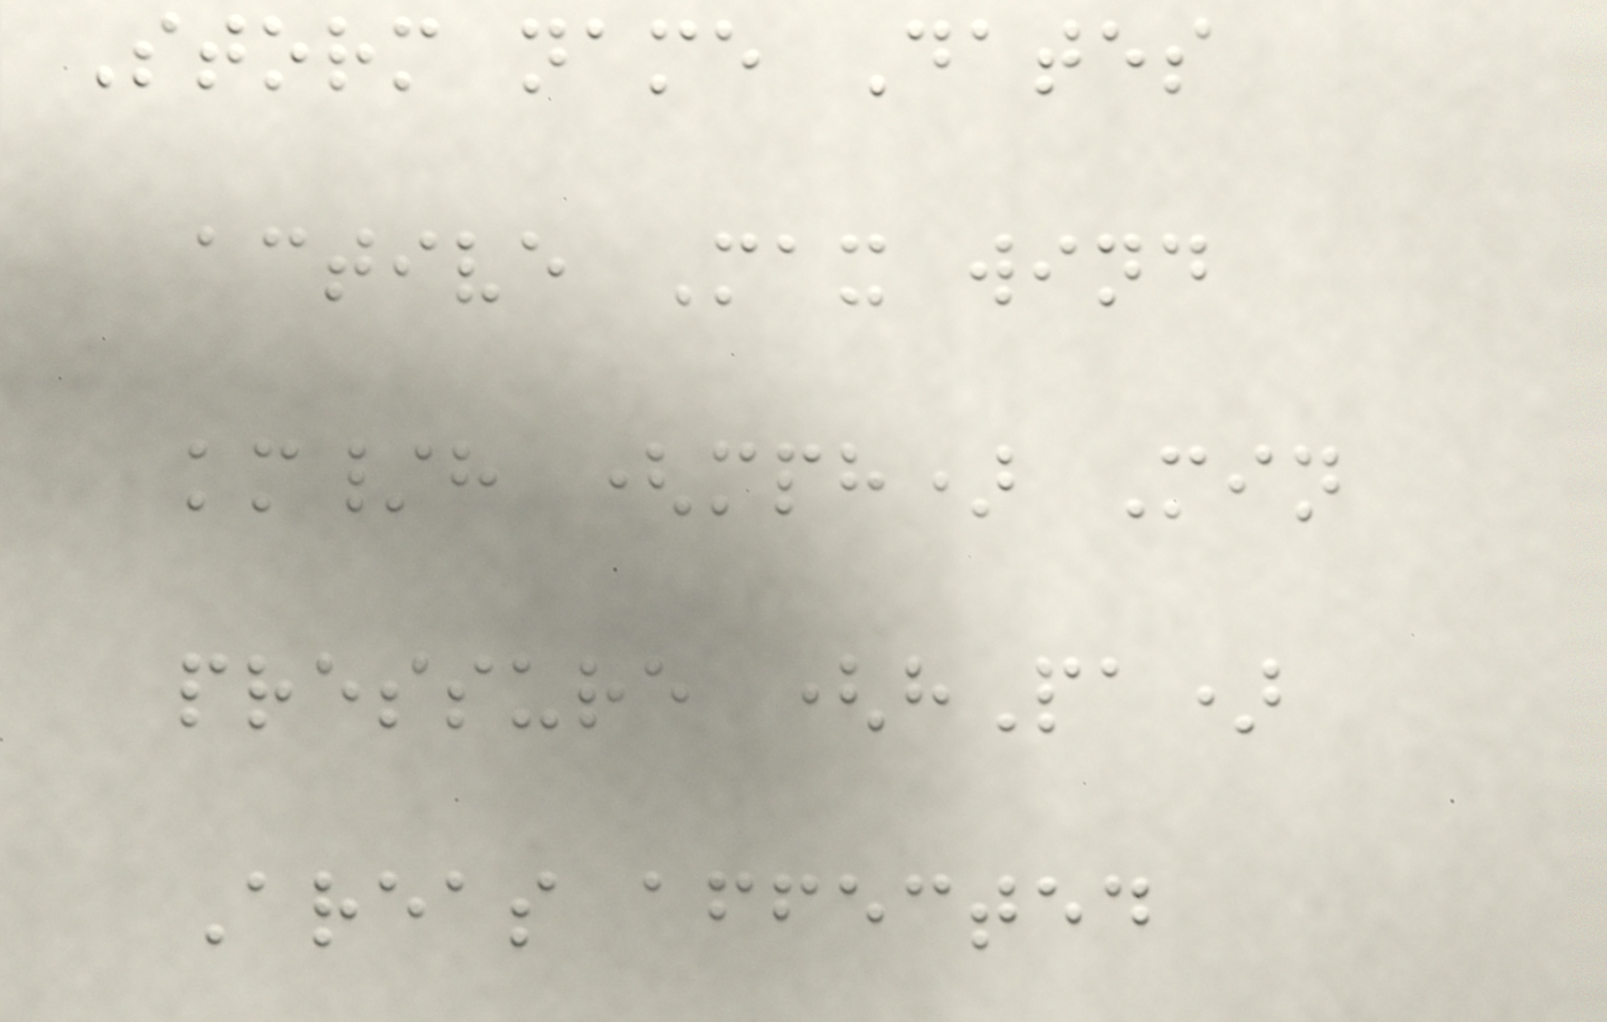Storm name Dates
active Max wind
km/h (mph) Min
pressure (hPa)
Areas affected
